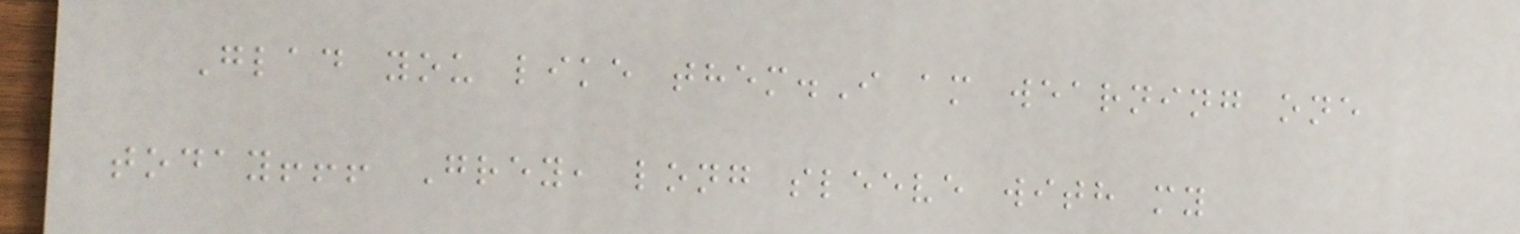Glad you like them.I am wearning one
today!!! Grey, long sleeve with my
